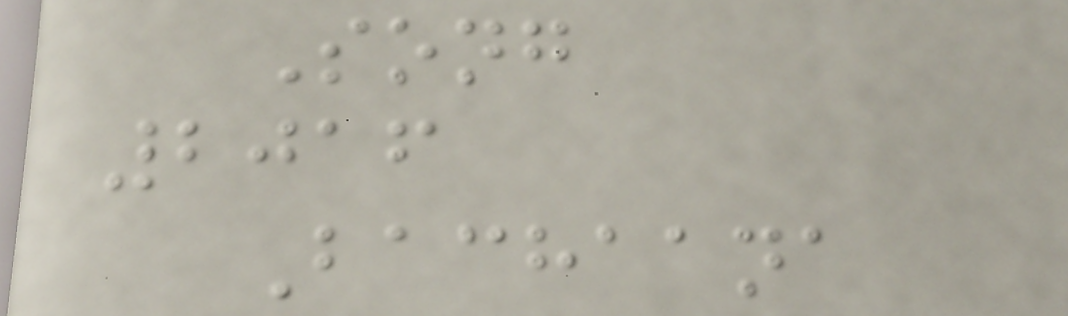Song
2016
Bachaana
